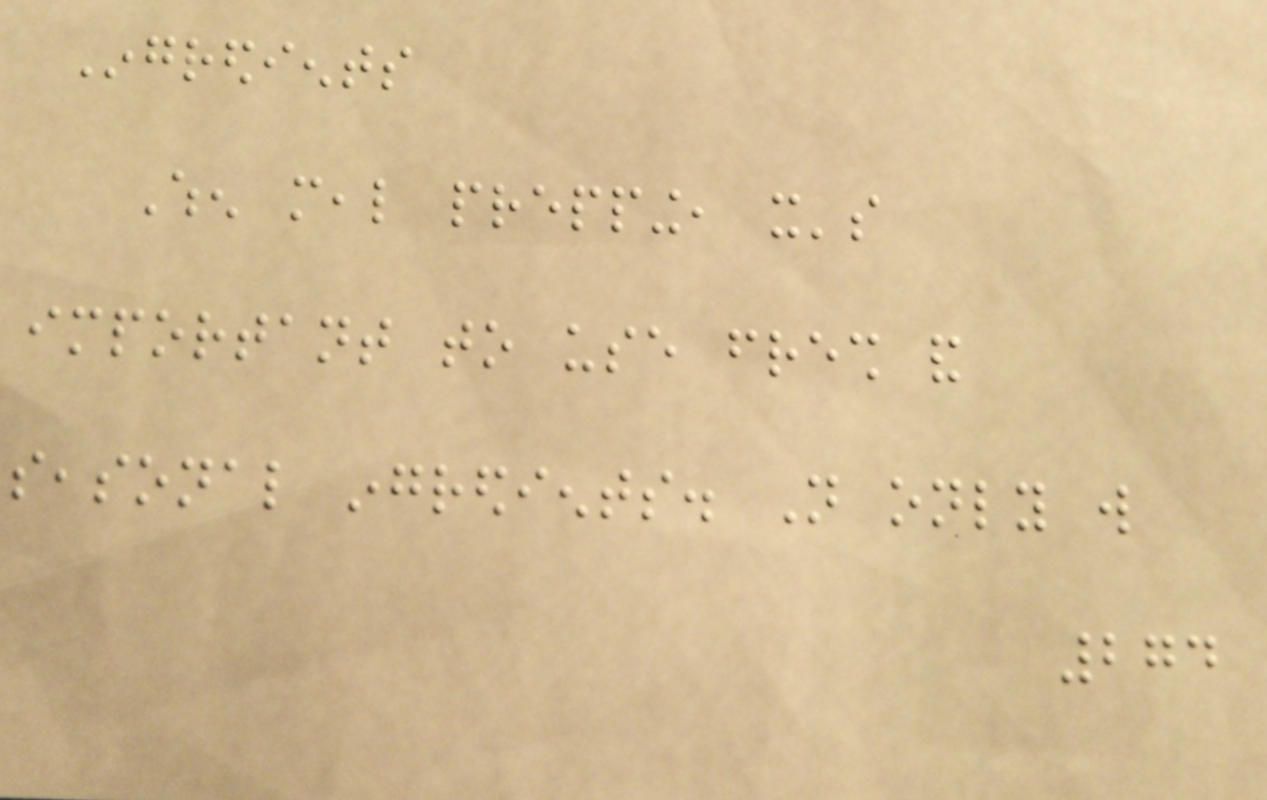Ingredients
When meal prepping, it's
important to use fresh and
seasonal ingredients. Not only will
274
